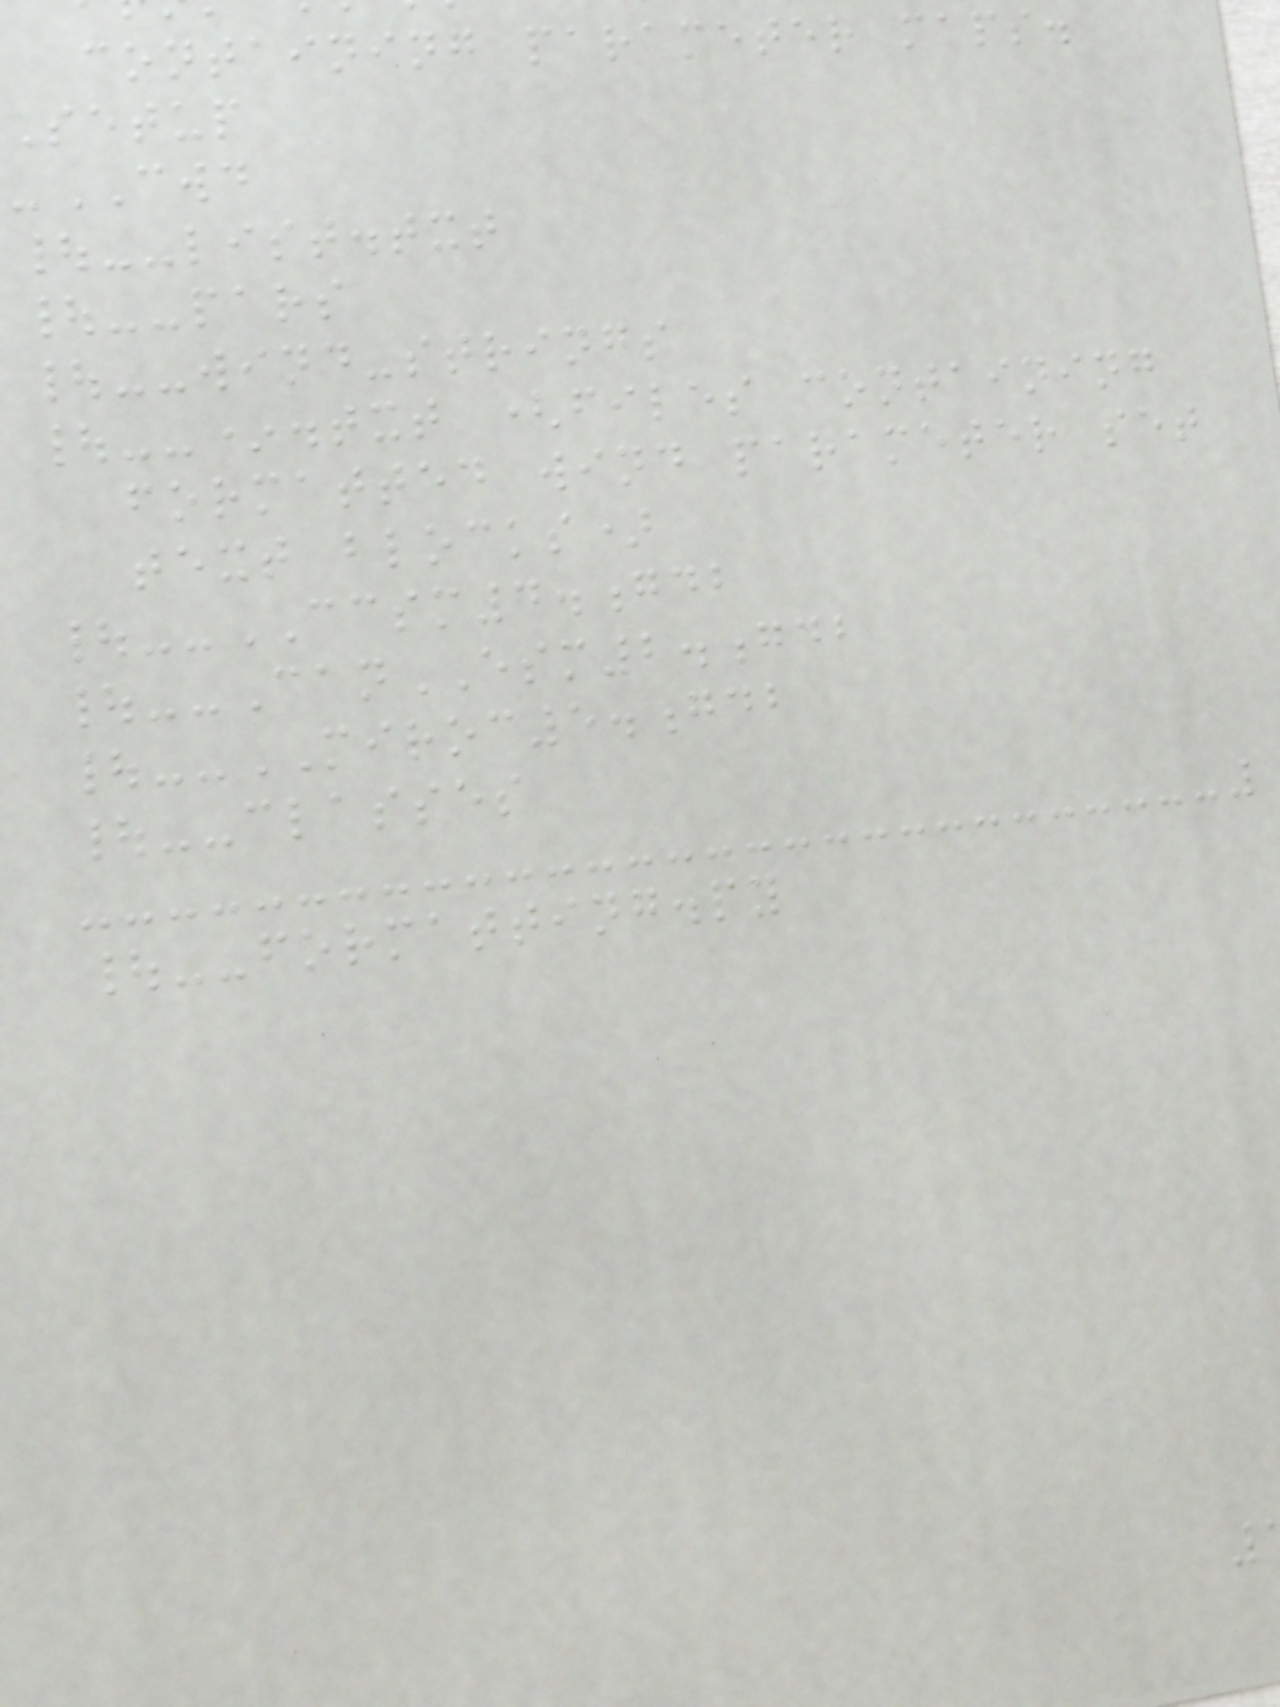containing parameter maps.
Setup
-CWD
|--list.txt
|--pars
|--wind-strings
|--*.txt (files containing
formatted wind parameter set
text blocks)
|--CCSM4.gdb
|--CanESM2.gdb
|--MIROC5.gdb
|--classes
|--formatting.py
